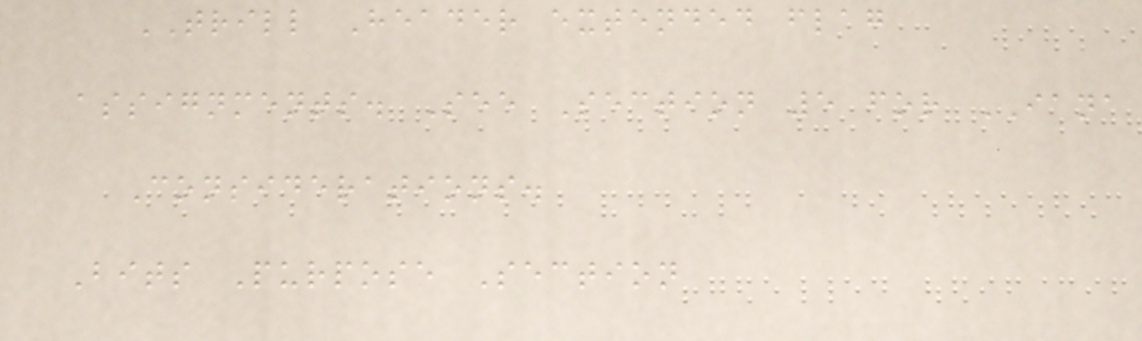TRILL Header extended flag
assignments. See Section 5 for IANA
Considerations.
Bits Purpose Section
